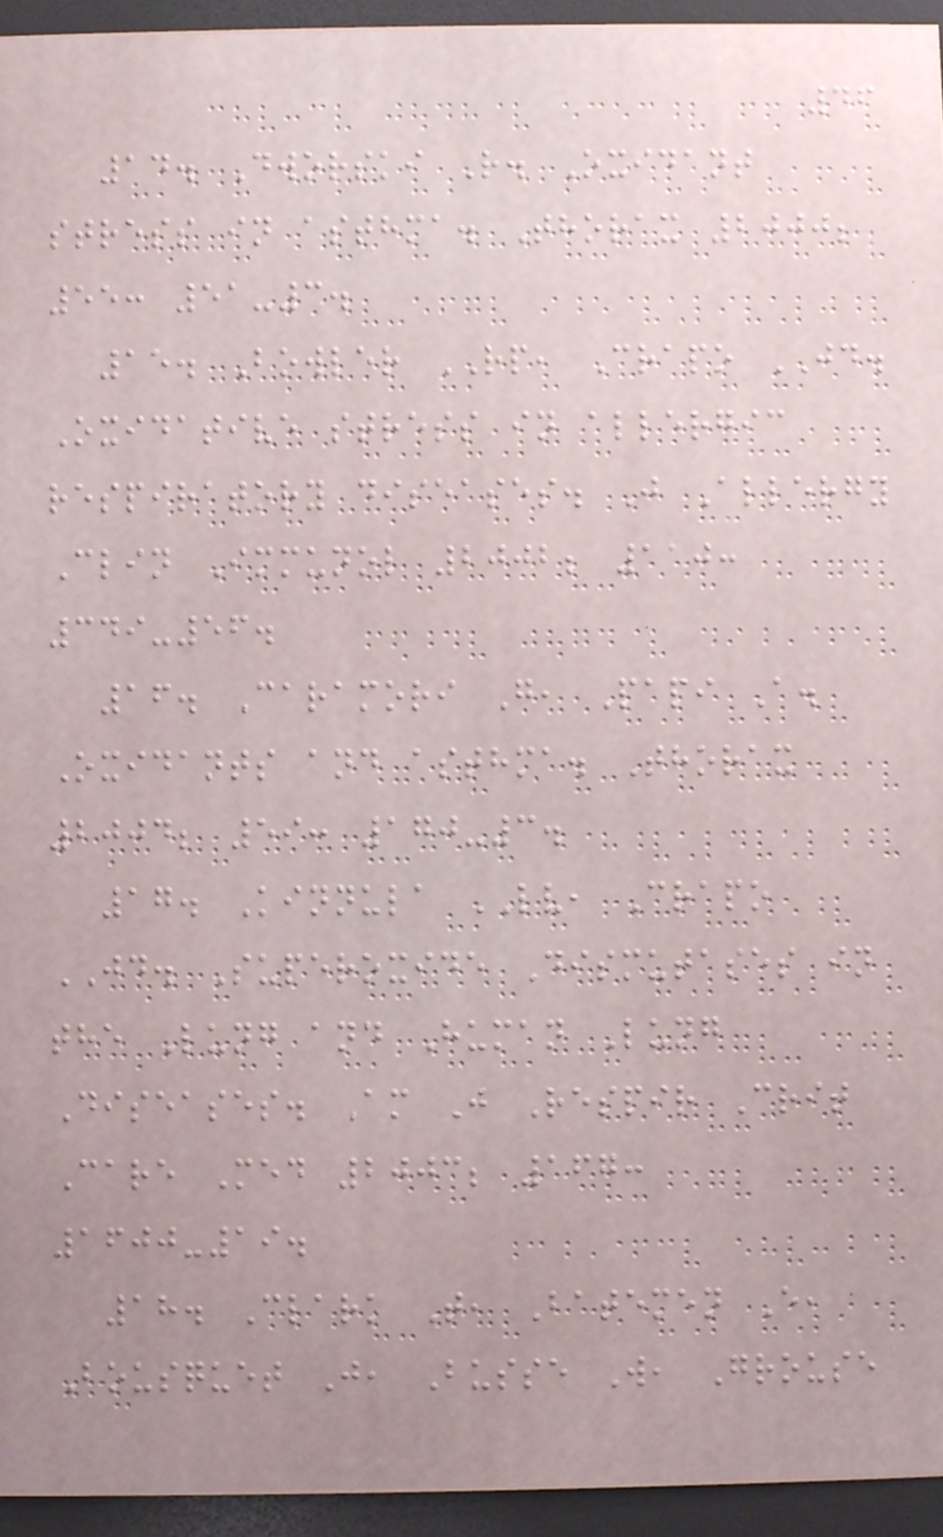46
14. Dworski R. Oxidant
stress in asthma. Thorax 2000;
55: 51-3.
15. Bowler RP, Crapo JD.
Oxidative stress in allergic
respiratory diseases. J Allergy
Clin Immunol 2002; 110:
349-56.
16. Caramori G, Papi A.
Oxidants and asthma. Thorax
2004; 59: 170-3.
17. Kinnula LV, Crapo
JD. Superoxide Dismutases in
the Lung and Human Lung
Diseases. Am J Respir Crit
Care Med 2003; 167:
1600-19.
18. Clark T, Batemen E,
Bousquet J, Busse W, Grouse
